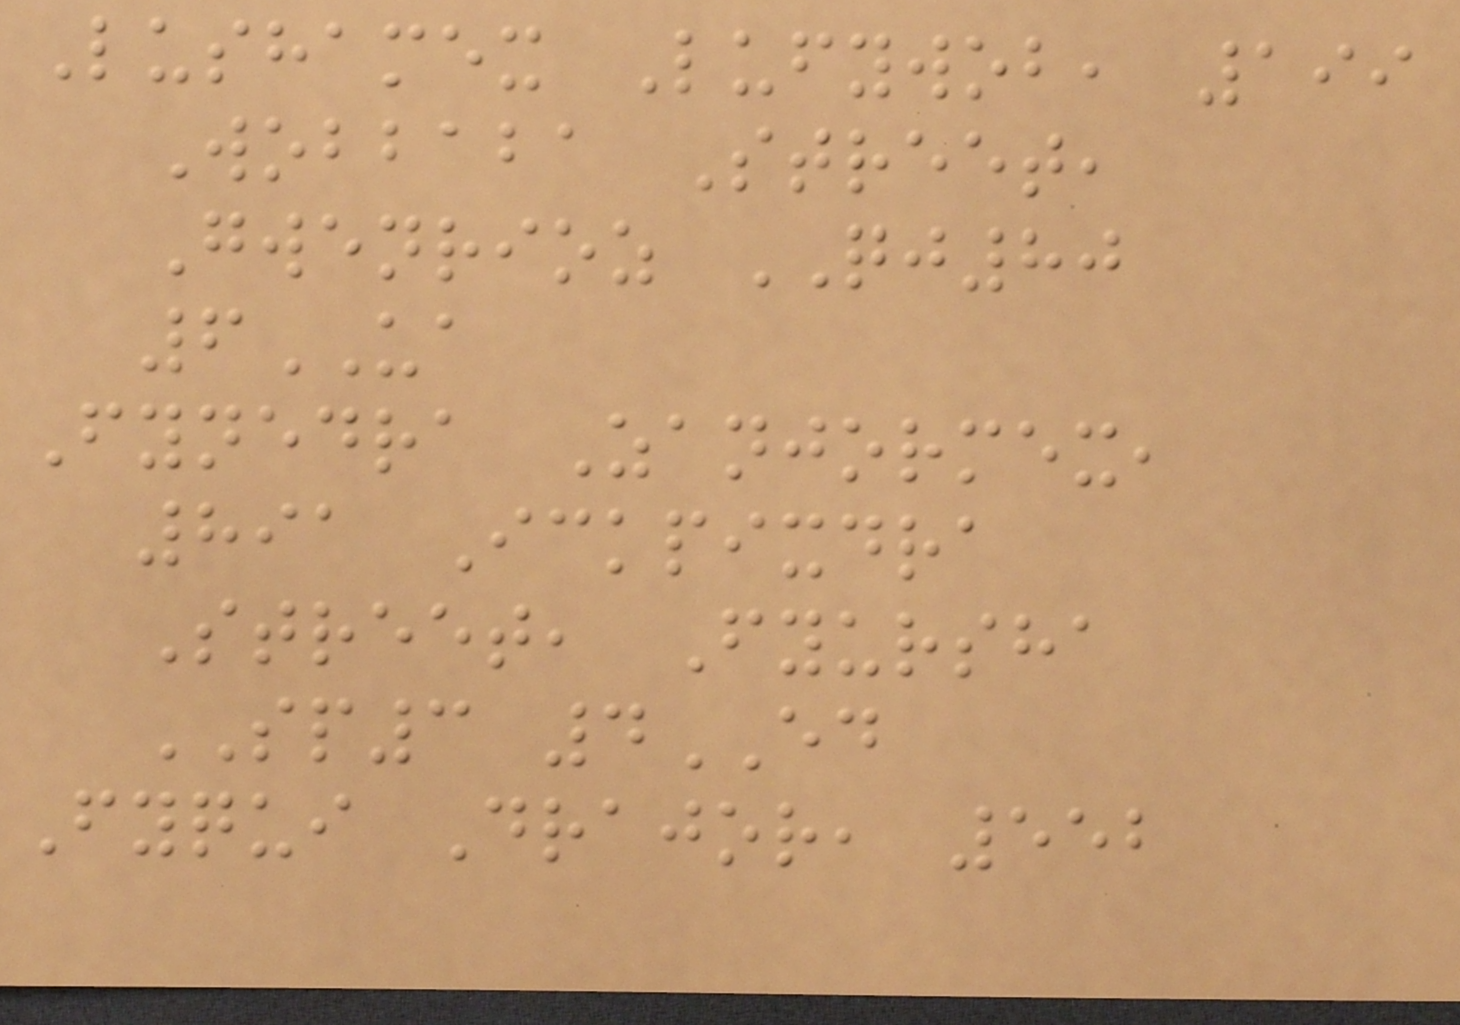Lushamex Lufywob, 199
Wobbaba Street,
Gwenrioz QJ80
6UA
Fynedra Zanjormex,
891 Ickpixdra
Street, Fyursha
SP3 4ED
Fyqui Drajor, 552
